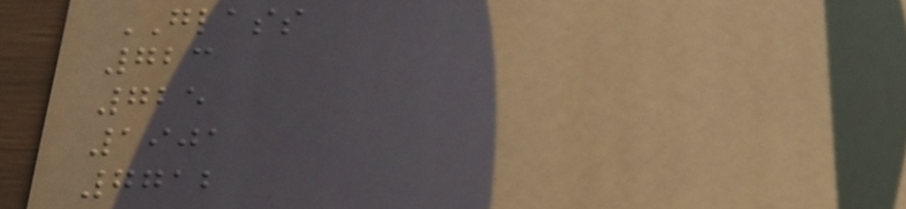GLASS
723
725
1901
7712
